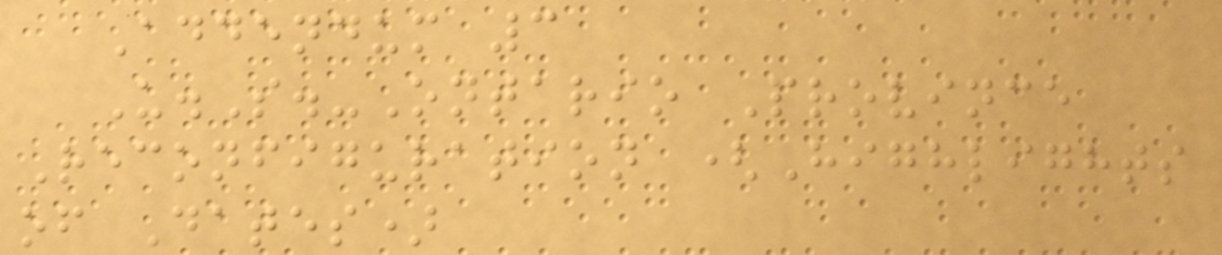Addendum 3
U.S.-Ontario Province
Reconfiguration (Highlights
of Dates)
